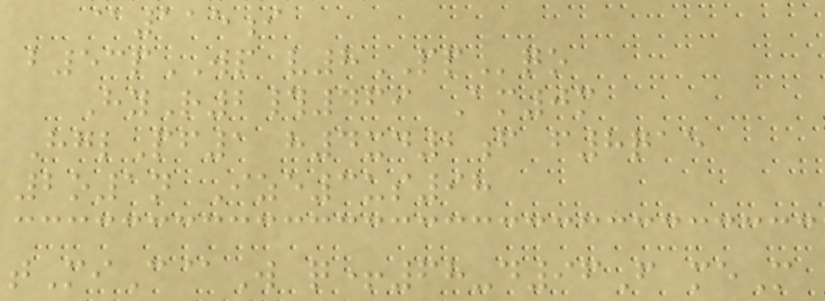@115i
b53pWP v8PPqo
HyR2#469 Am0m
HglPf1 h4xd2f f8qae
2o1n Ize3us98
tMiC@W q+68-d96F meM
